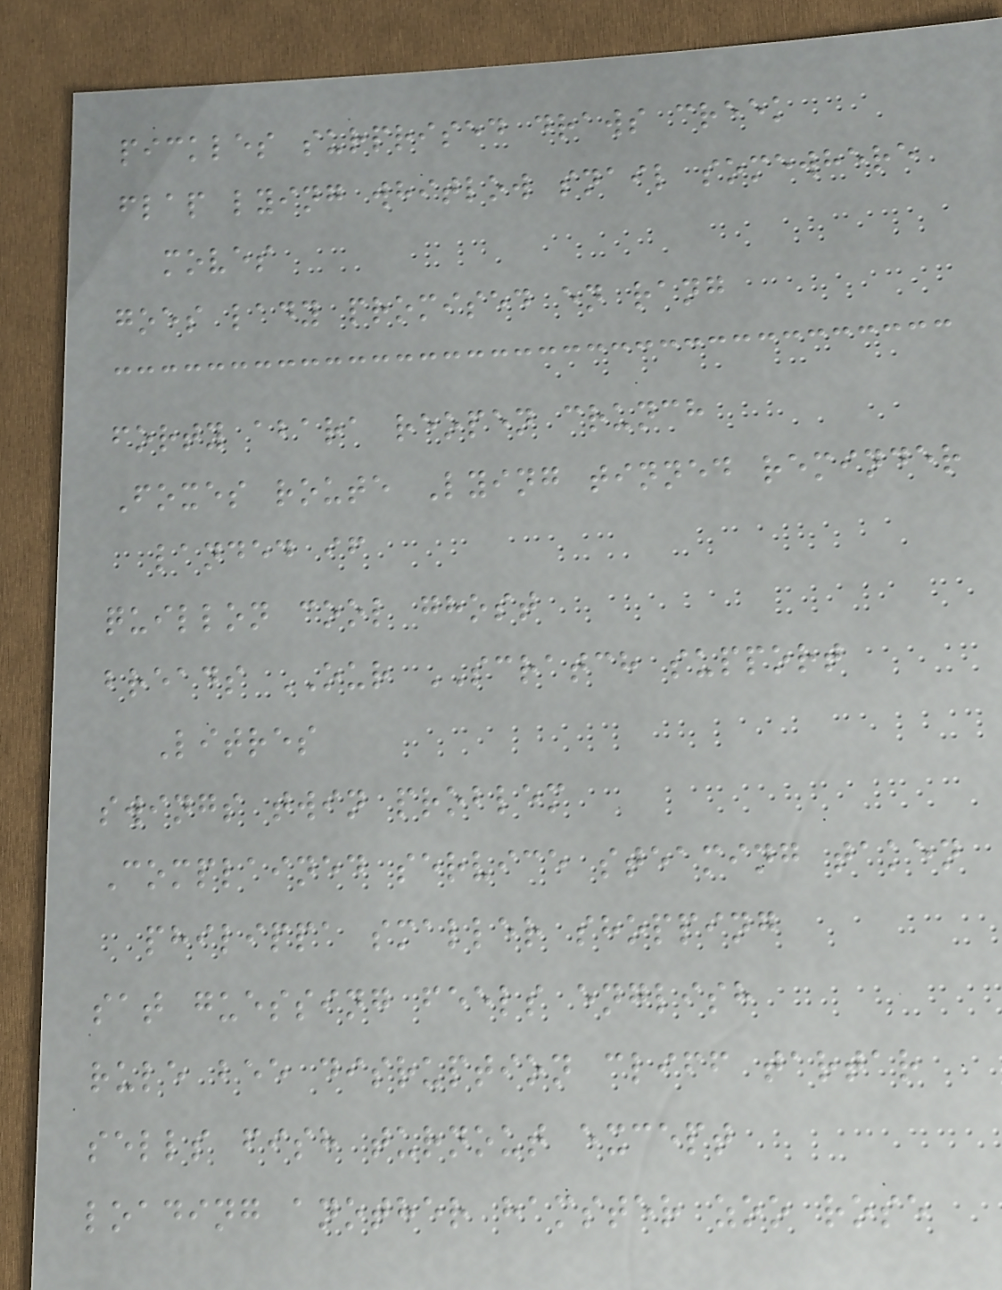pickles surprised draws creek
flap lying whitlow snail somewhere
moves
goes lady promised en rang
forty abara reopen crunch
Foxes route Lying tinned reminder
landed if
quillon cool ghost
breads OUR SCRATCH support
Litres
swings twin problem
Complained service steaming taken
philippa smaller shopping
sat guessing feels english
rule bee disruption cliff tartar
sells fish turnout except
loading another hamster zoo rose
